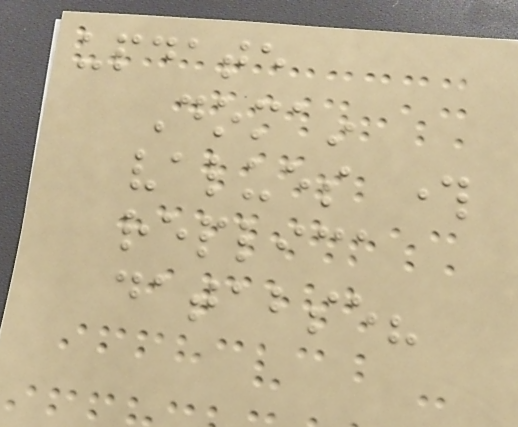update
Domain
values through
replica
databse?
